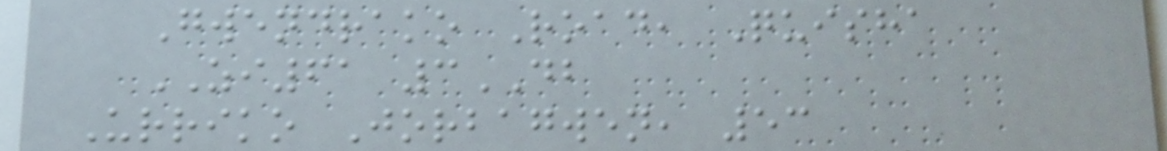Gwendrako Road, Quisha
ZI61 3DB
Urriko Jorbagwen, 53
